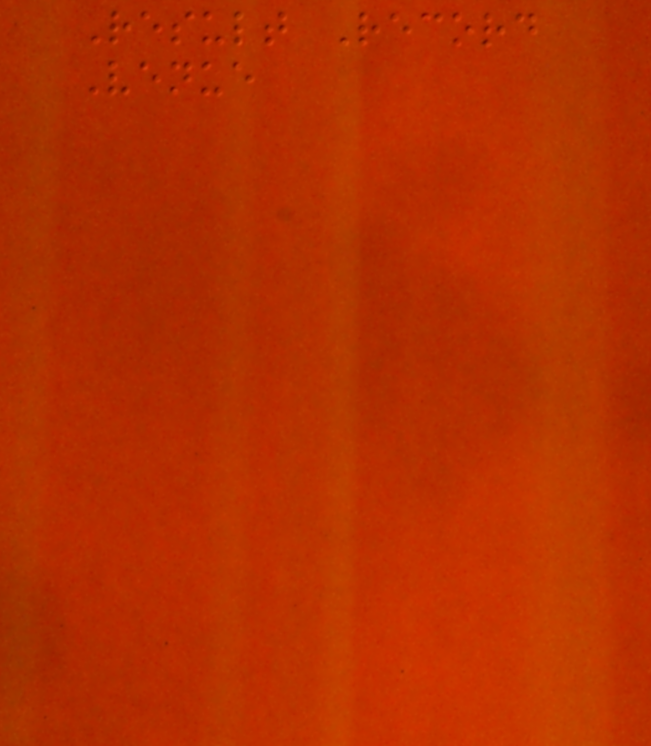Result Record
Venue
